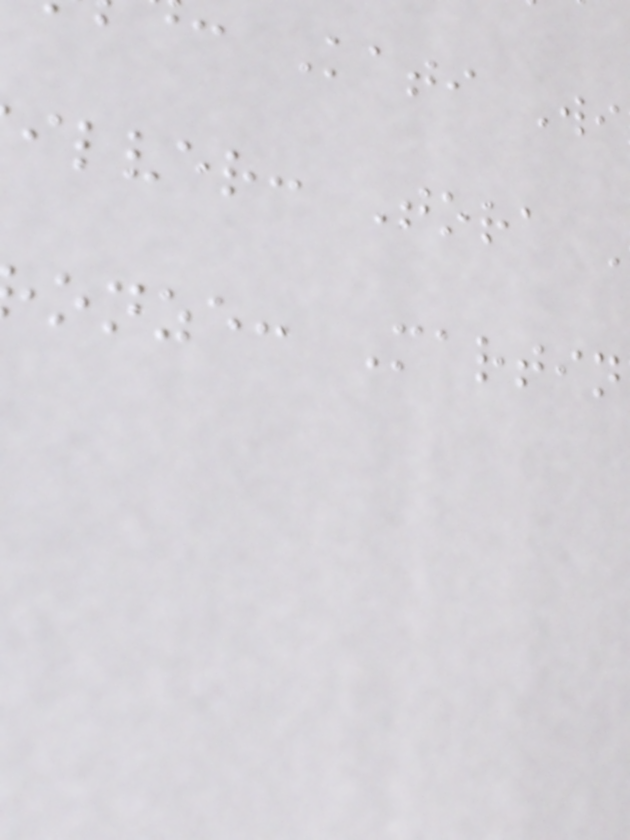Kati Wi
ilver: Tora
onze: Martin
